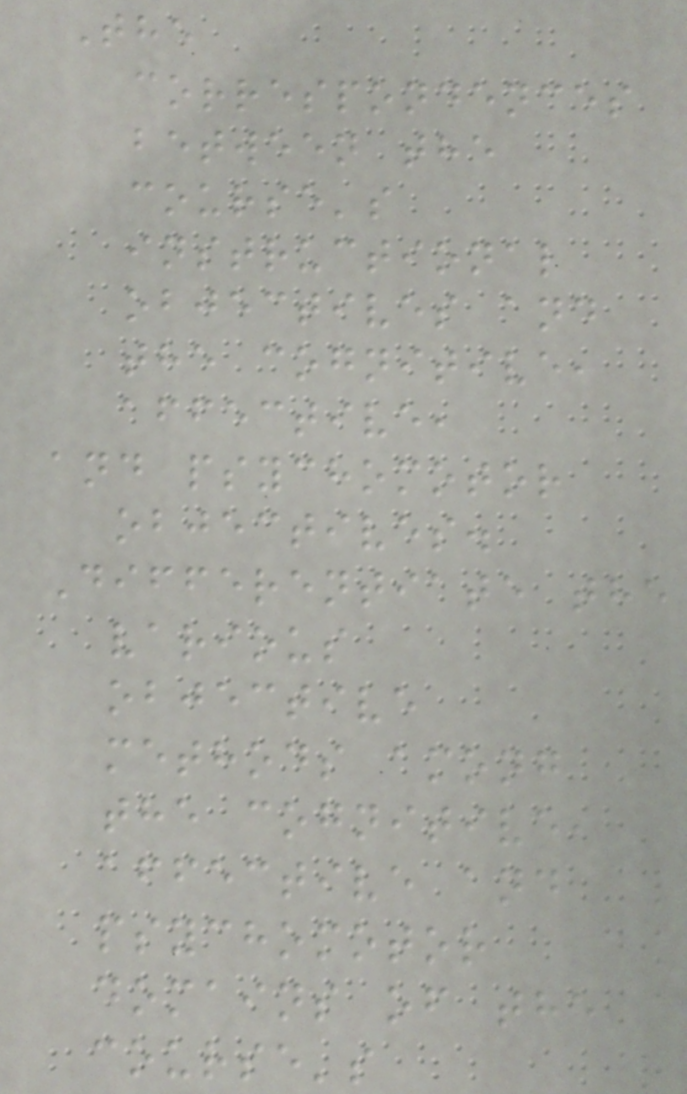The
correspondences
between the
course's
instructional
objectives and
the cognitive,
affective,
and psychomotor
objectives.
Differentiate the
various
objective
methods among
the cognitive,
affective and
psychomotor
domains of the
course's
